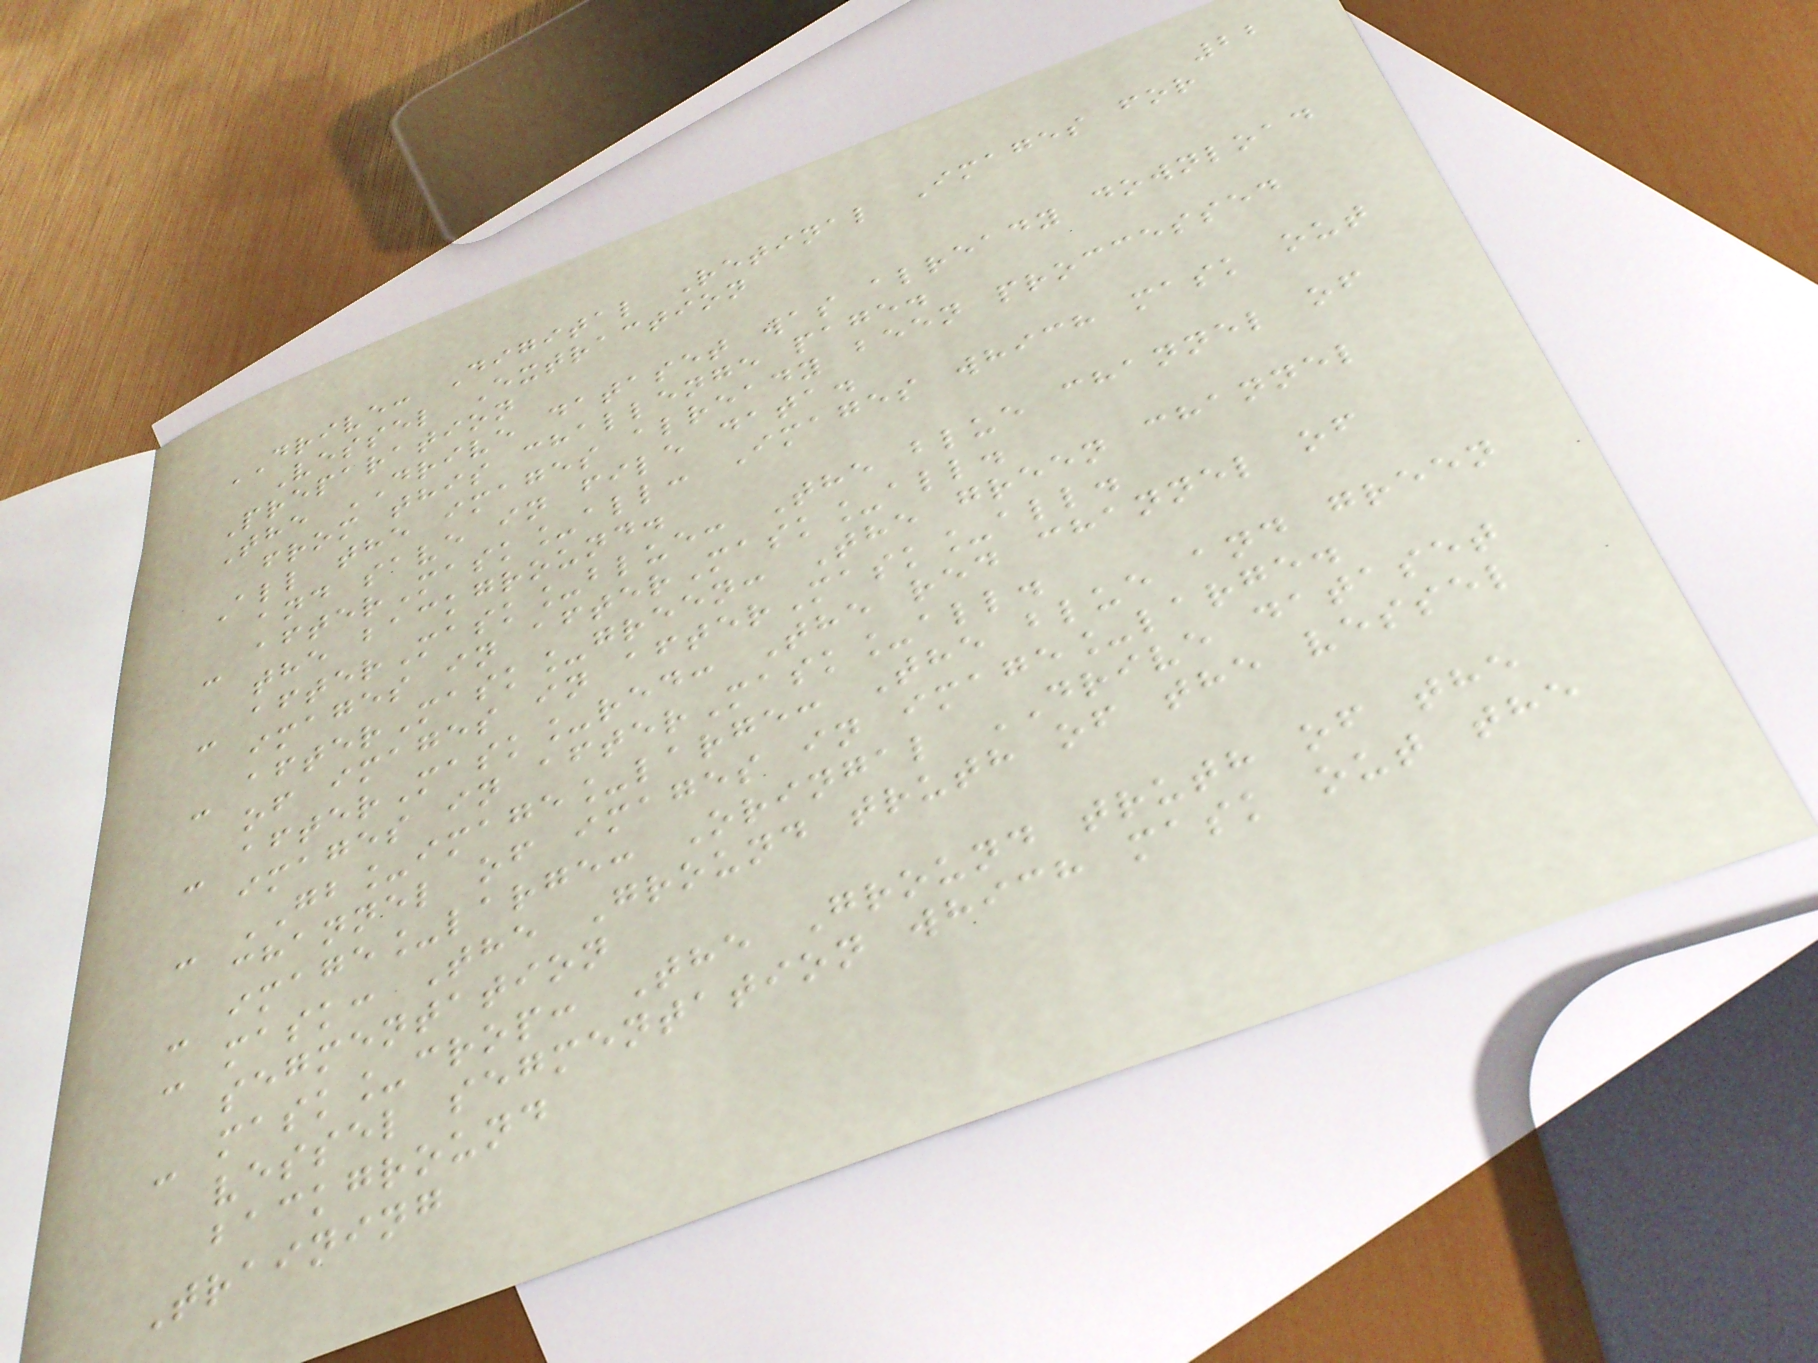22
DRIVE: Digital Retinal Images for
Vessel Extraction
Preparation
The DRIVE dataset was already download
from this challenge page.
All the images already been proccessed
and save in file data.
- afterMask_all: Images which mask out
the background.
- afterMask_blue: The blue channel of
images in afterMask_all.
- afterMask_green: The green channel
of images in afterMask_all.
- afterMask_red: The red channel of
images in afterMask_all.
- GB_image_large: The blue and green
channel of images in image_large.
- image_large: Oringal DRIVE dataset
- mask: The Ground truth of the vessel
segmentation
- mask_crop: The Ground truth of the
vessel segmentation which mask out the
background
Training
